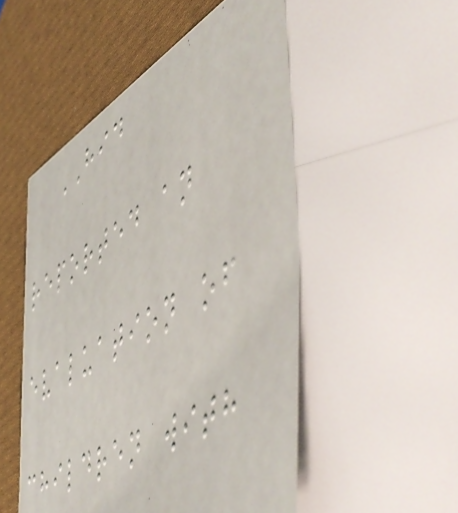HID
reported an
evaluation of
children with
